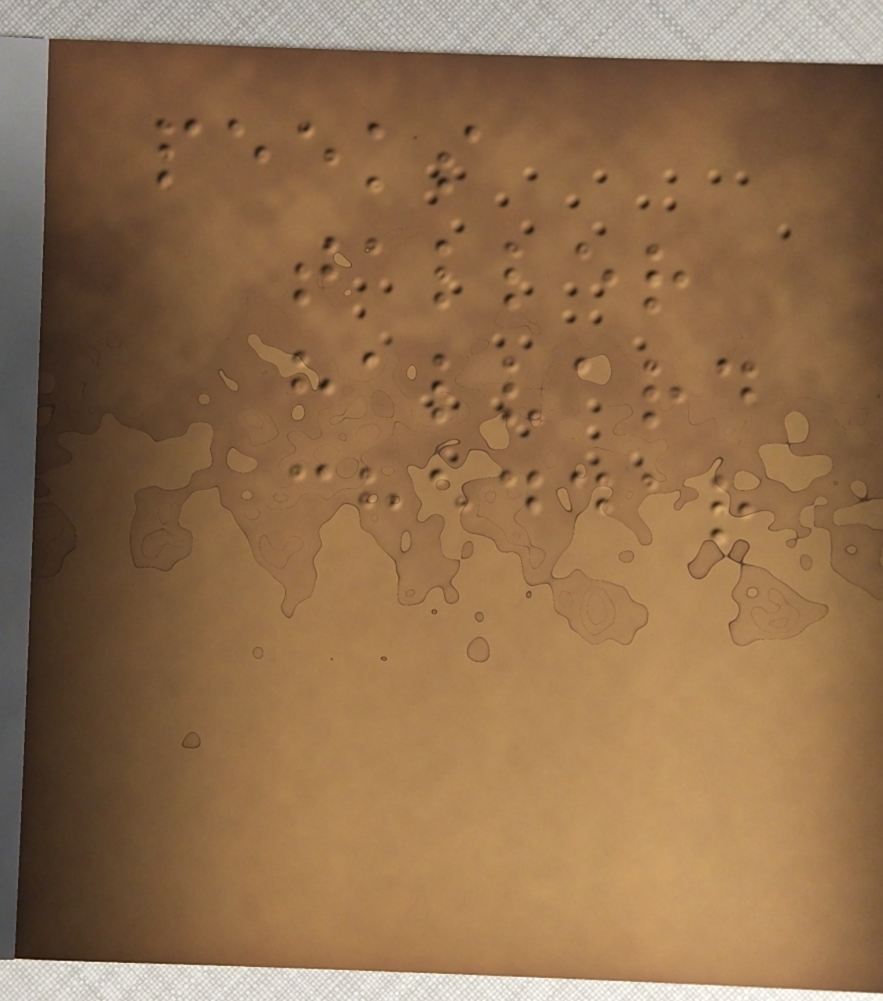peeks
taller
halvard
cheddar
